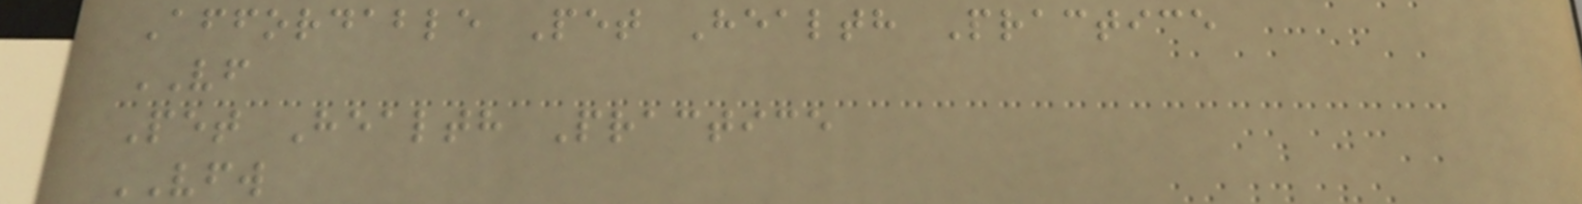Affordable Pet Health Practice
VF
Pet Health Practice
VFW
